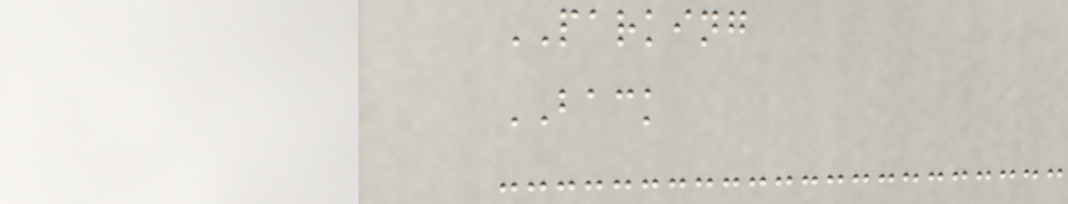PARKING
BACK
